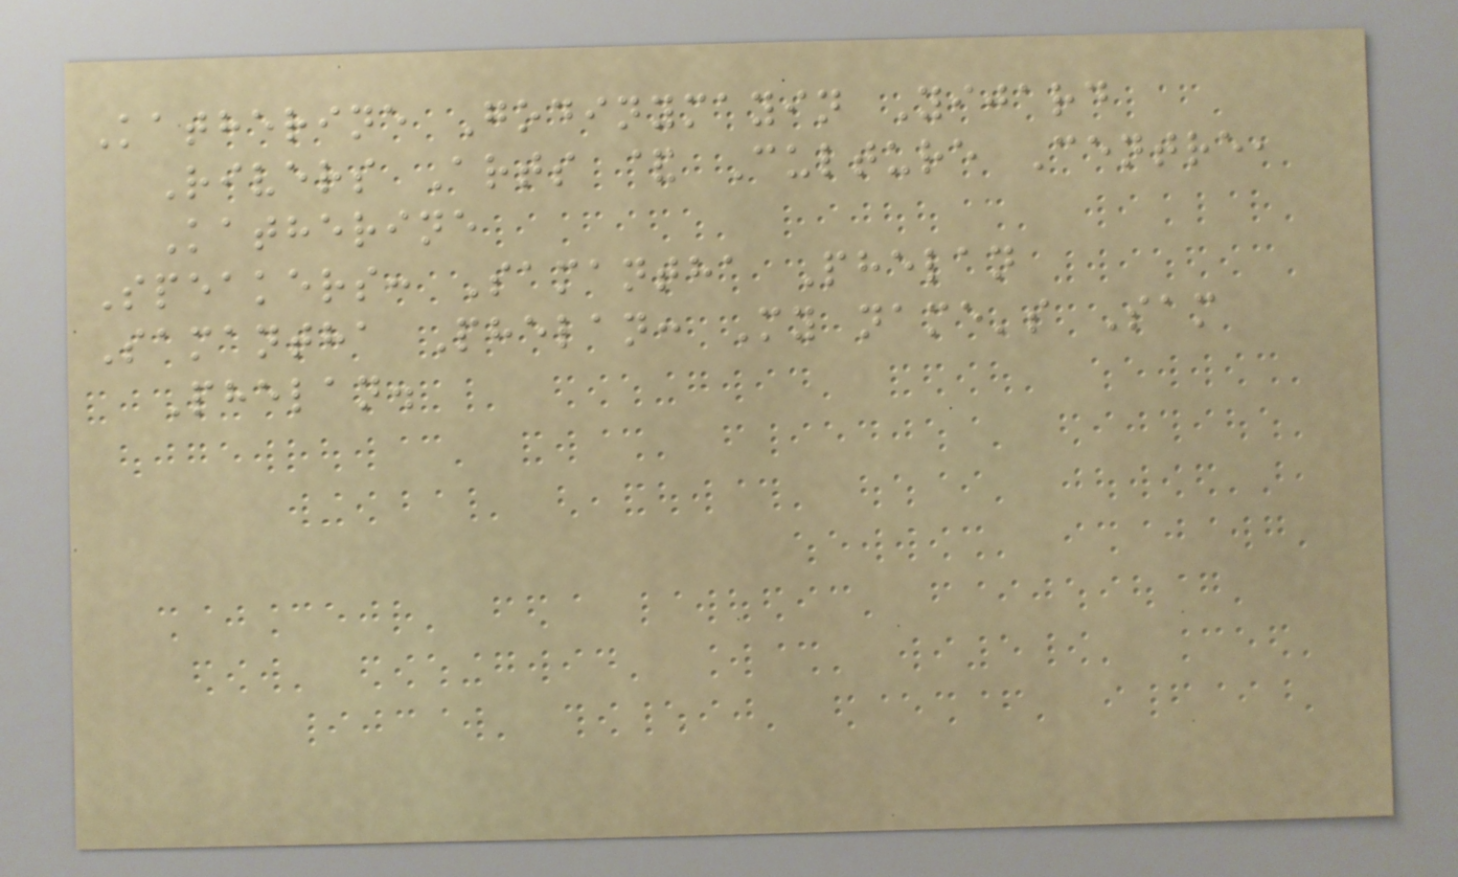Katherine Godinymayin Yijard
Rivers Arts & Culture Centre,
Katherine
Speakers: Samantha Phelan
Samantha Phelan: My name's Sam
Phelan.
